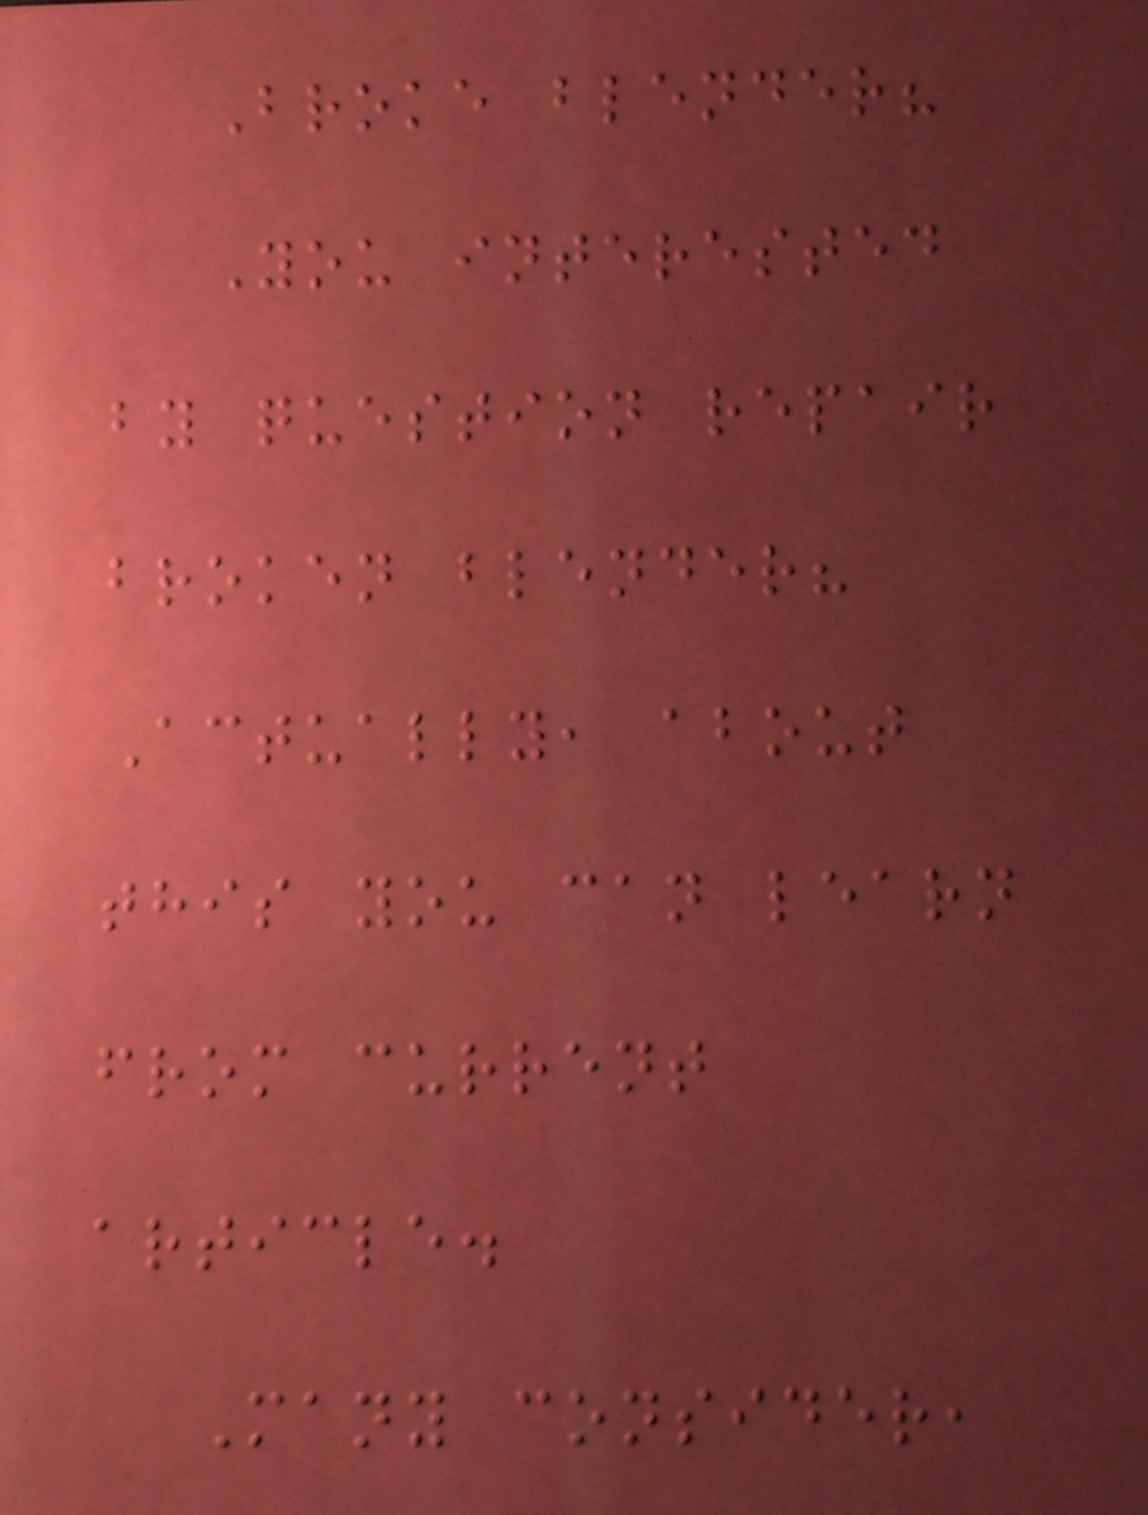Broke blender?
You interested
by question repair
broken blender?
Actually, about
this you can learn
from current
article.
Many consider,
